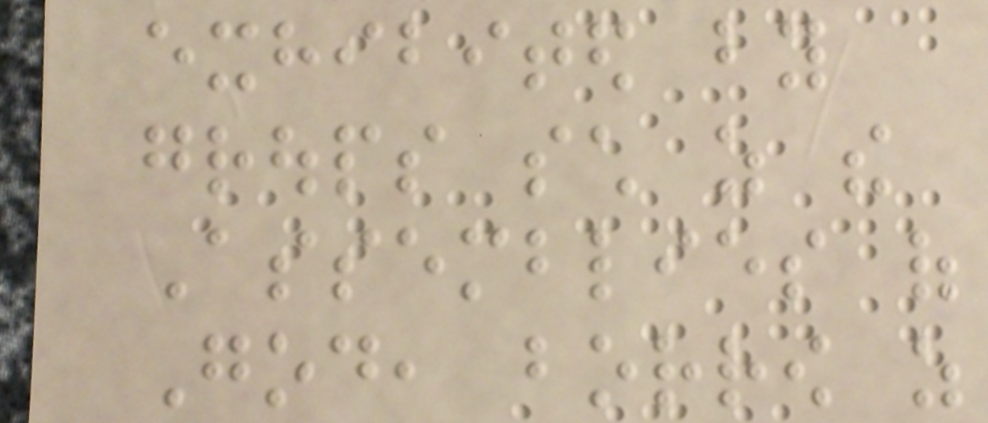exhibited by
groups such as the
Assemblies of
God, borrow as
